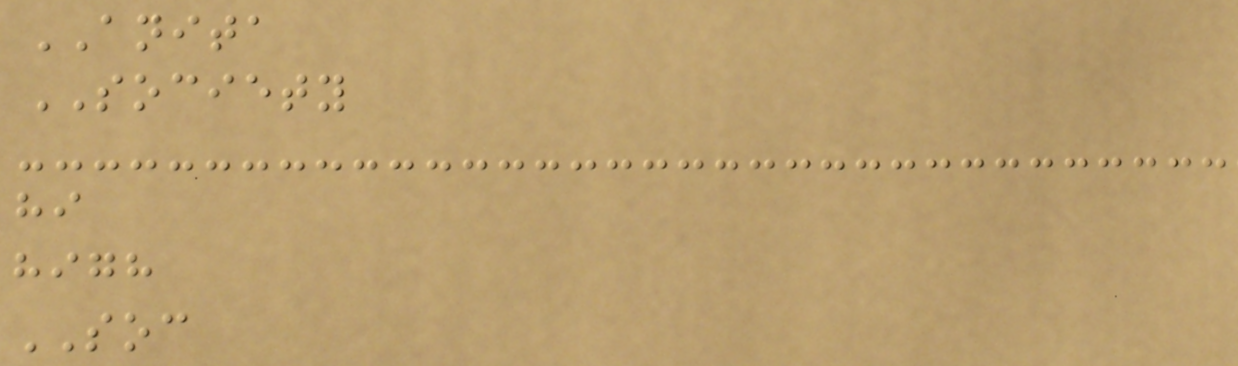ANITA
SOCIETY
hi
high
SOC
